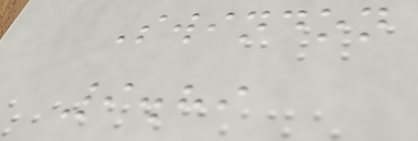Swindon
9.89
